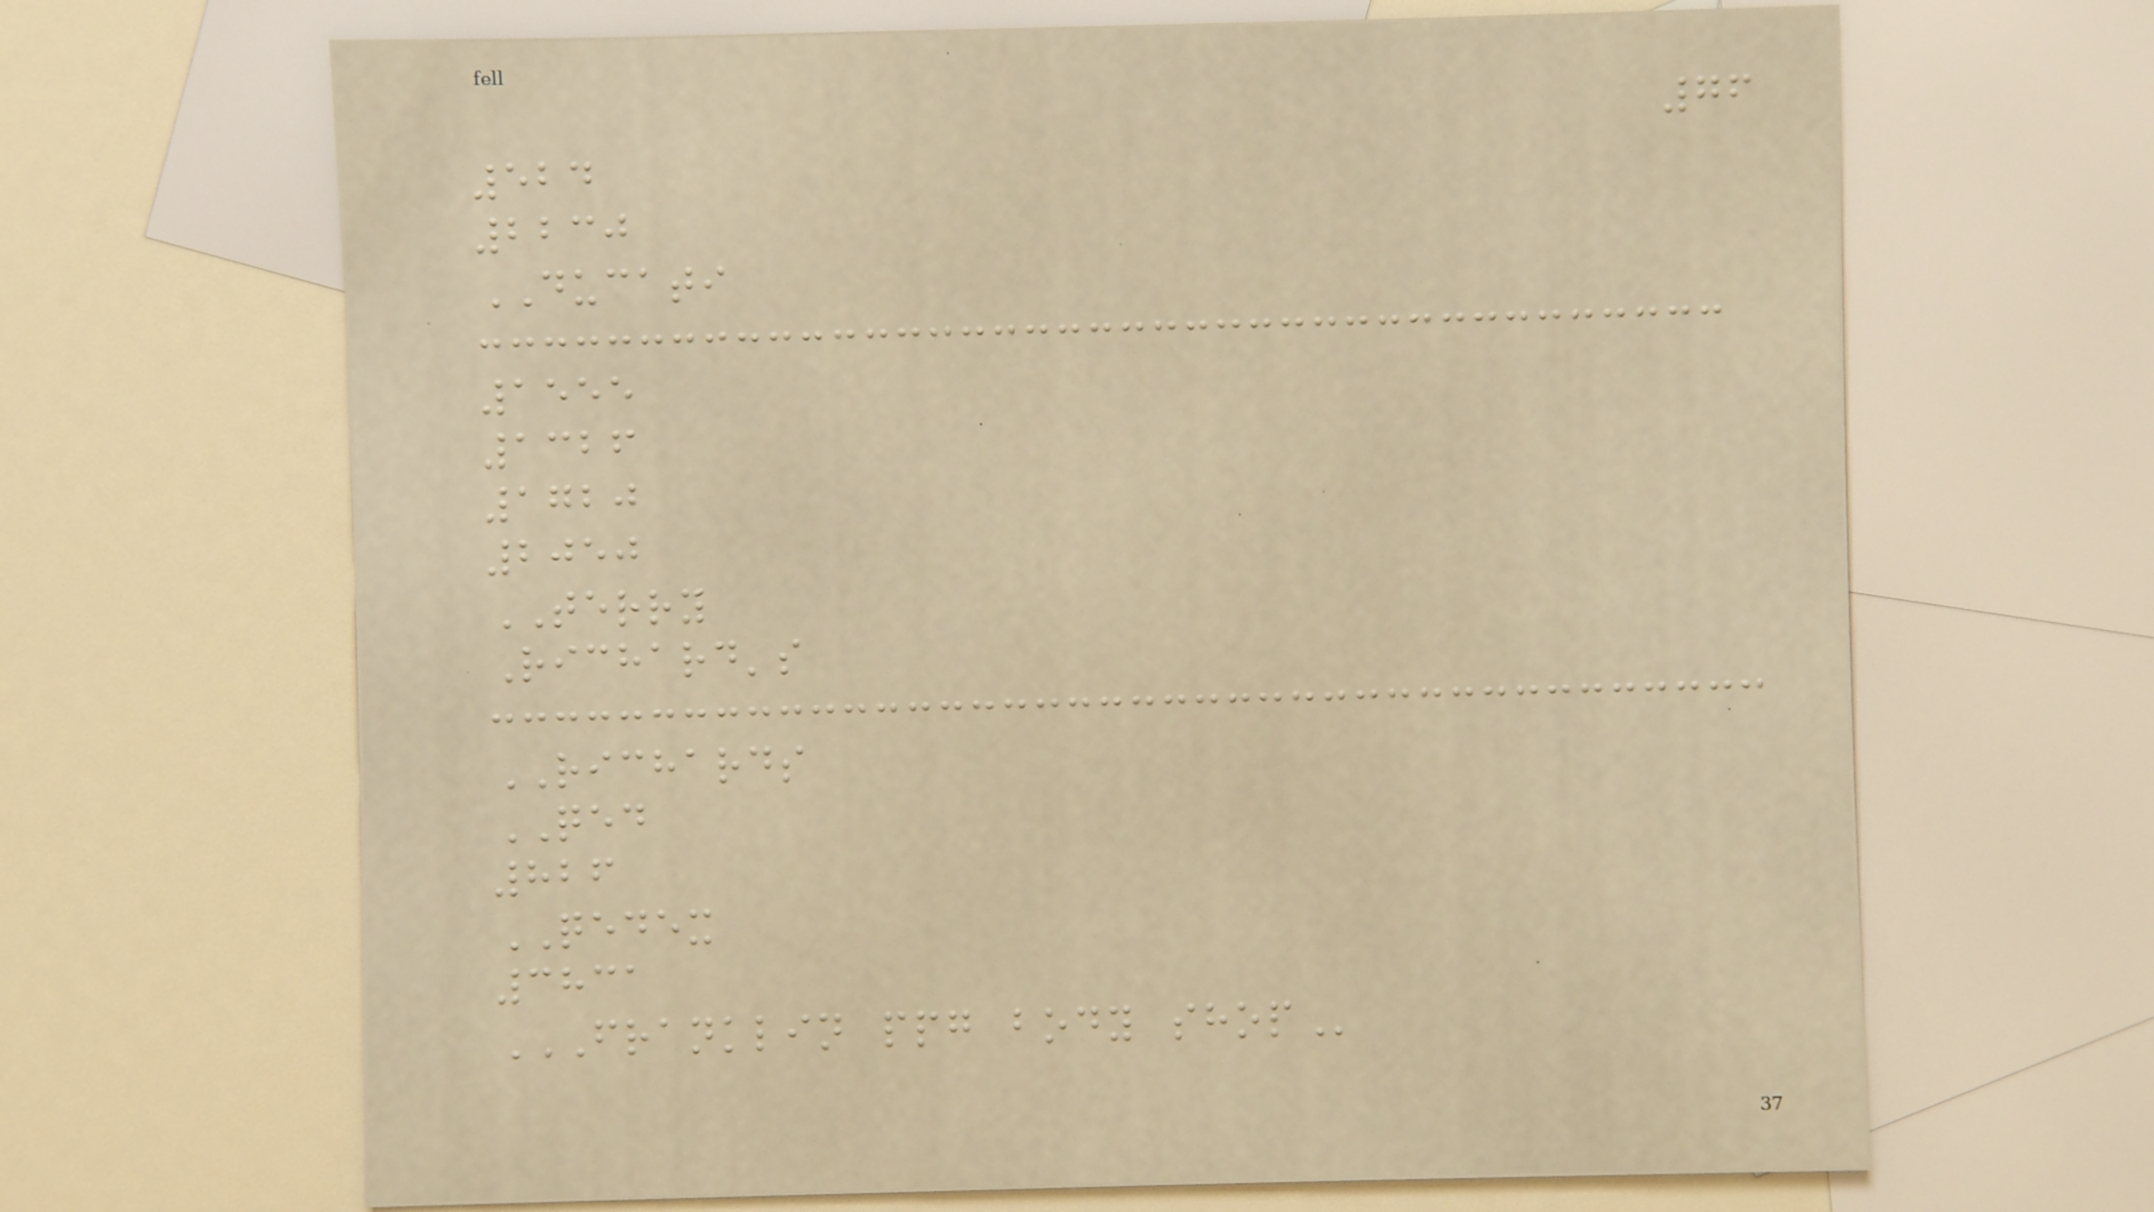76
524
2230
DUCATI
1555
1326
1720
2050
TERRY
Richard's
RICHARDS
QED
826
QEDEX
3831
FRANKLIN PPG BODY SHOP
